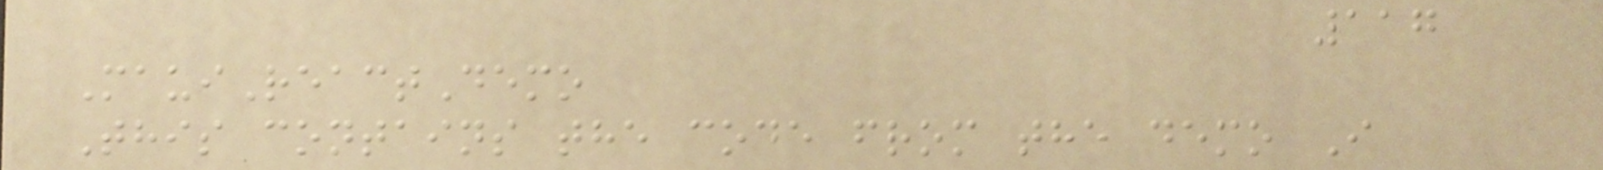117
MauiReactDemo
This contains the code from the demo I
